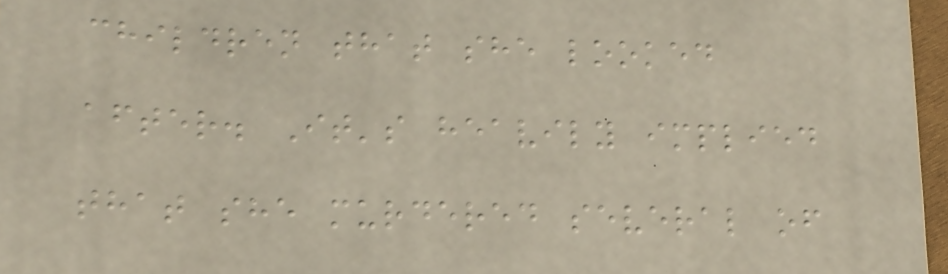children that she looked
after. It's heavily implied
that she murdered several of
